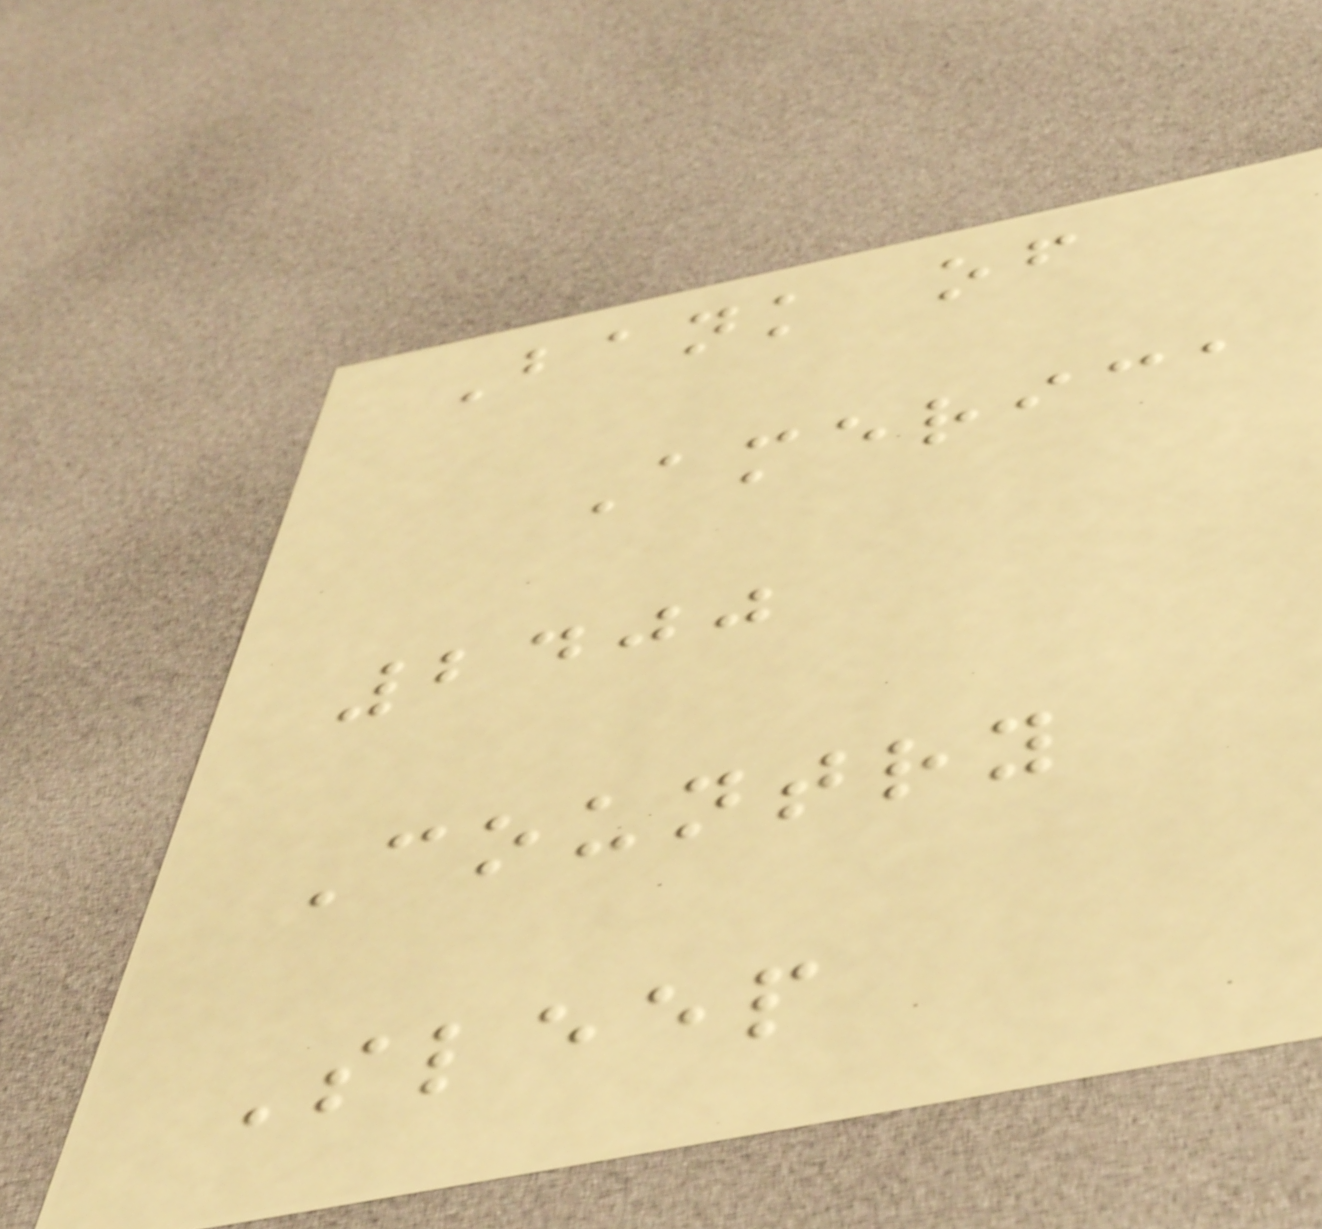Bank of
America
2400
Country
Sleep
